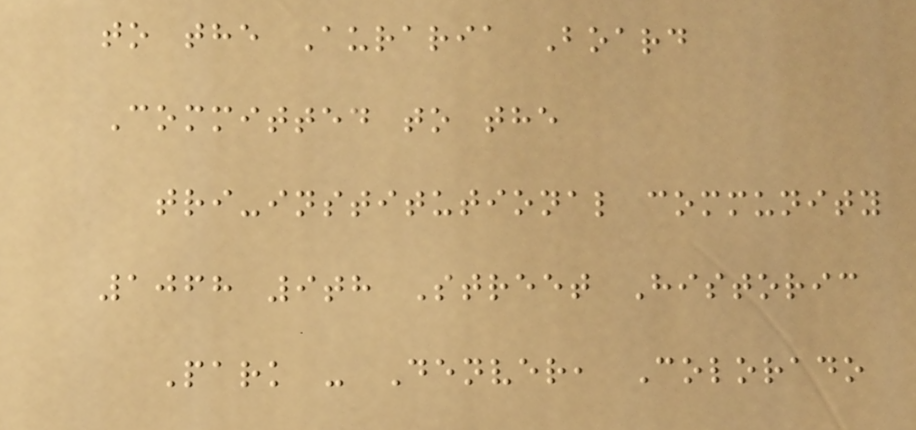to the Auraria Board
Committed to the
tri-institutional community
1068 9th Street Historic
Park - Denver, Colorado
